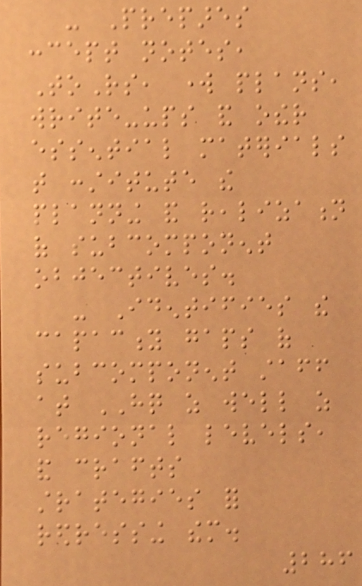- Prepares
concept notes,
ToRs, work plans,
write-ups and other
essential materials
that constitute the
planning and realization
of subcomponent
objectives.
- Identifies the
capacity gaps of
subcomponent staff
at HQ as well as
regional levels,
and crafts
strategies for
redressing them.
286
